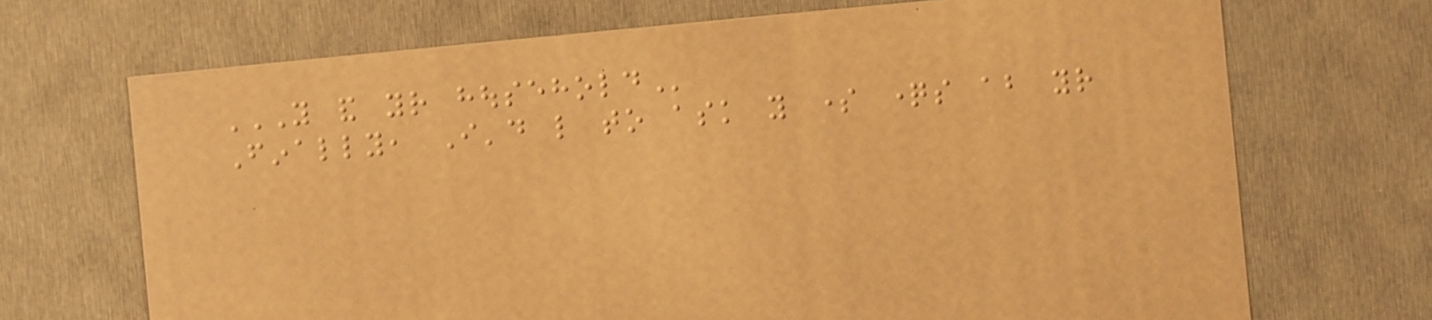YOU AND YOUR HOUSEHOLD
Finally, I'd like to ask you some questions about your
